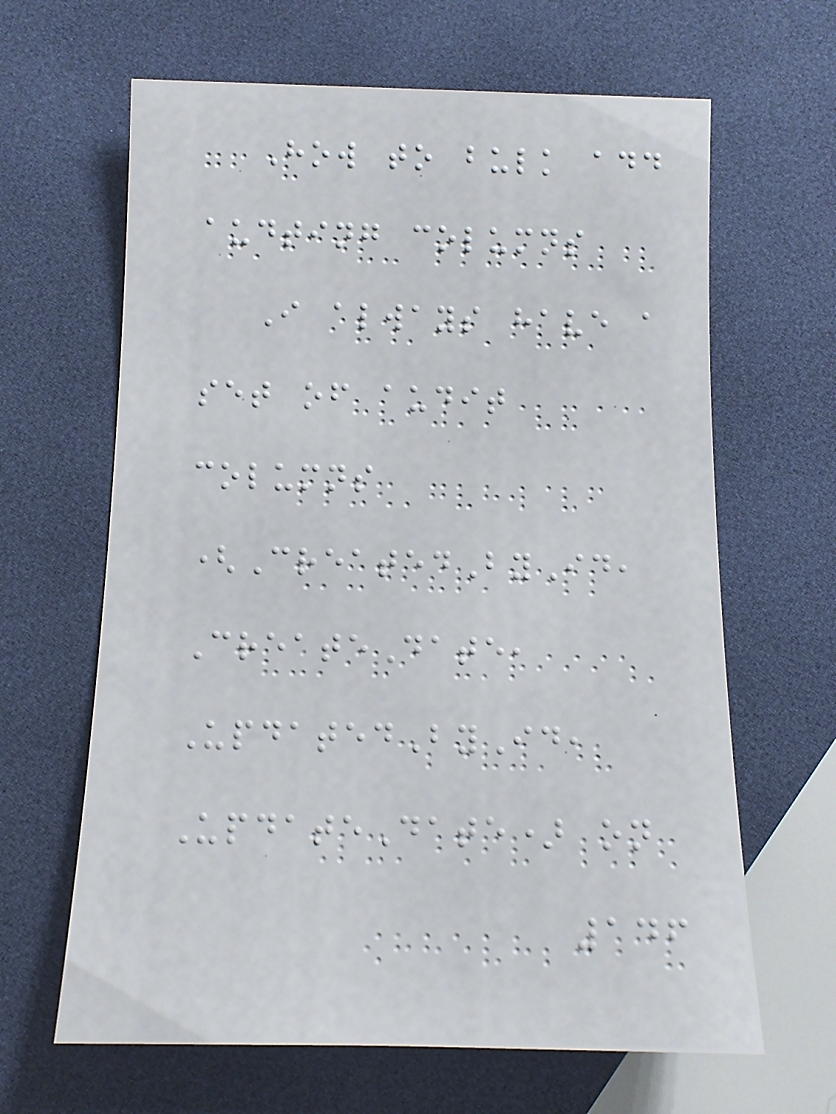How to bulk add
audting columns
I always have a
set of audit
columns
(CreatedById,
CreateDate,
UpdatedById,
UpdateDate) on
146
